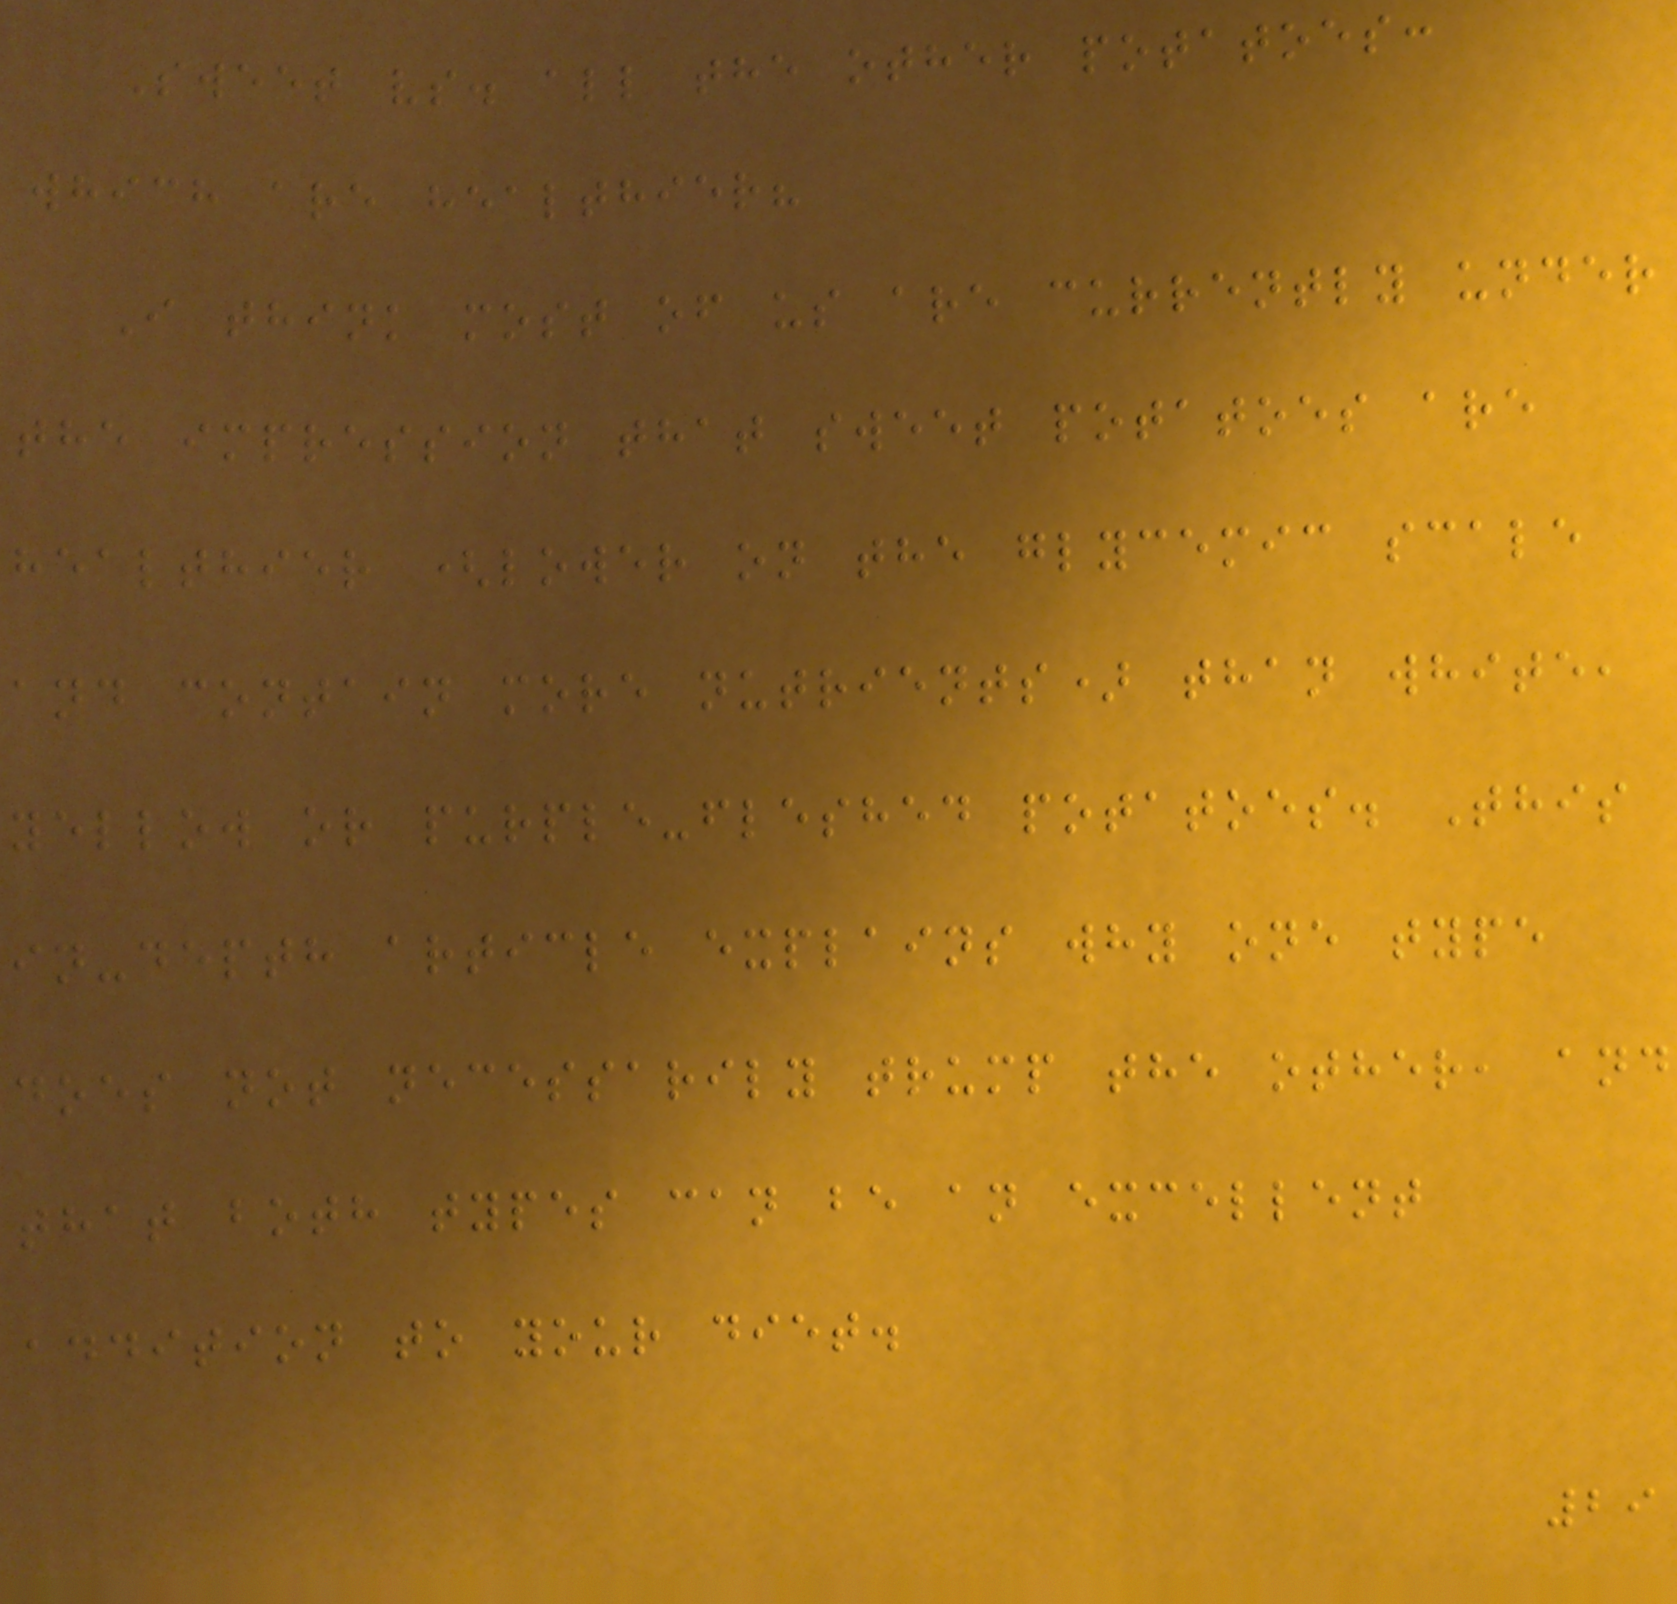Sweet vs. all the other potatoes:
which are healthier?
I think most of us are currently under
the impression that sweet potatoes are
healthier (lower on the glycemic scale
and contain more nutrients) than white,
yellow or purple-fleshed potatoes. This
in-depth article explains why one type
does not necessarily trump the other, and
that both types can be an excellent
addition to your diet.
29
